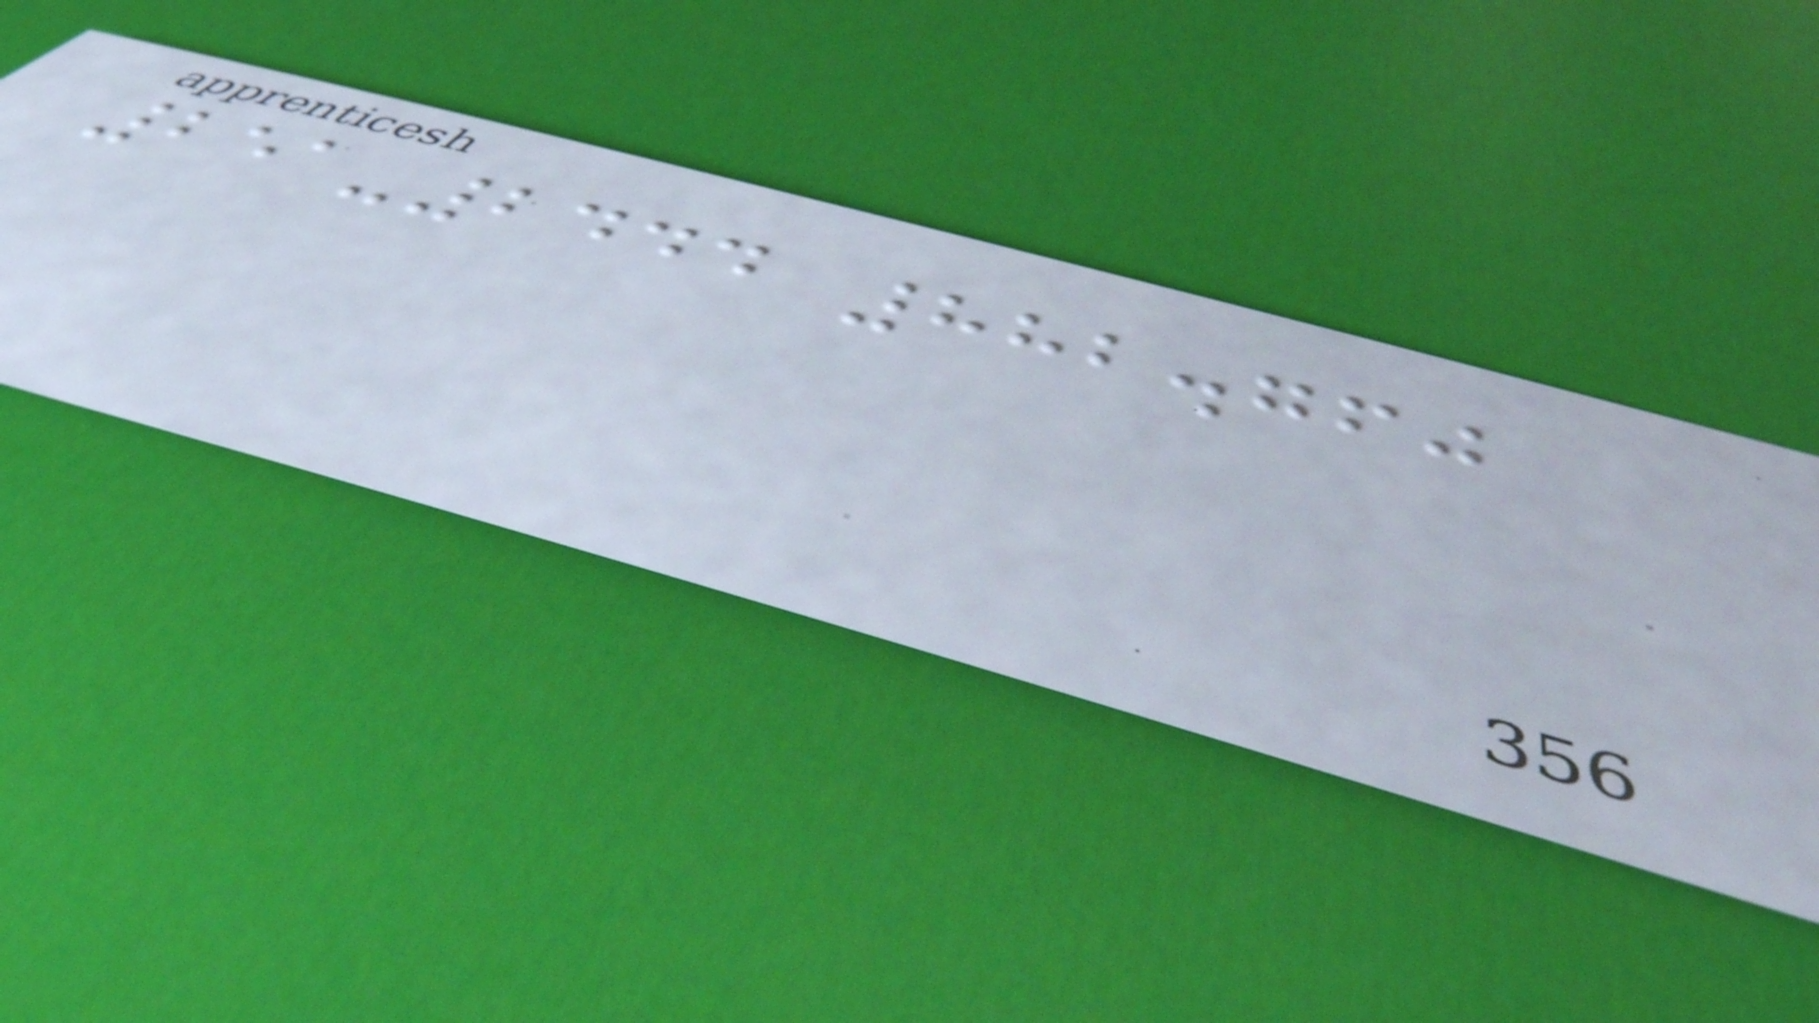251-2444 882.760
